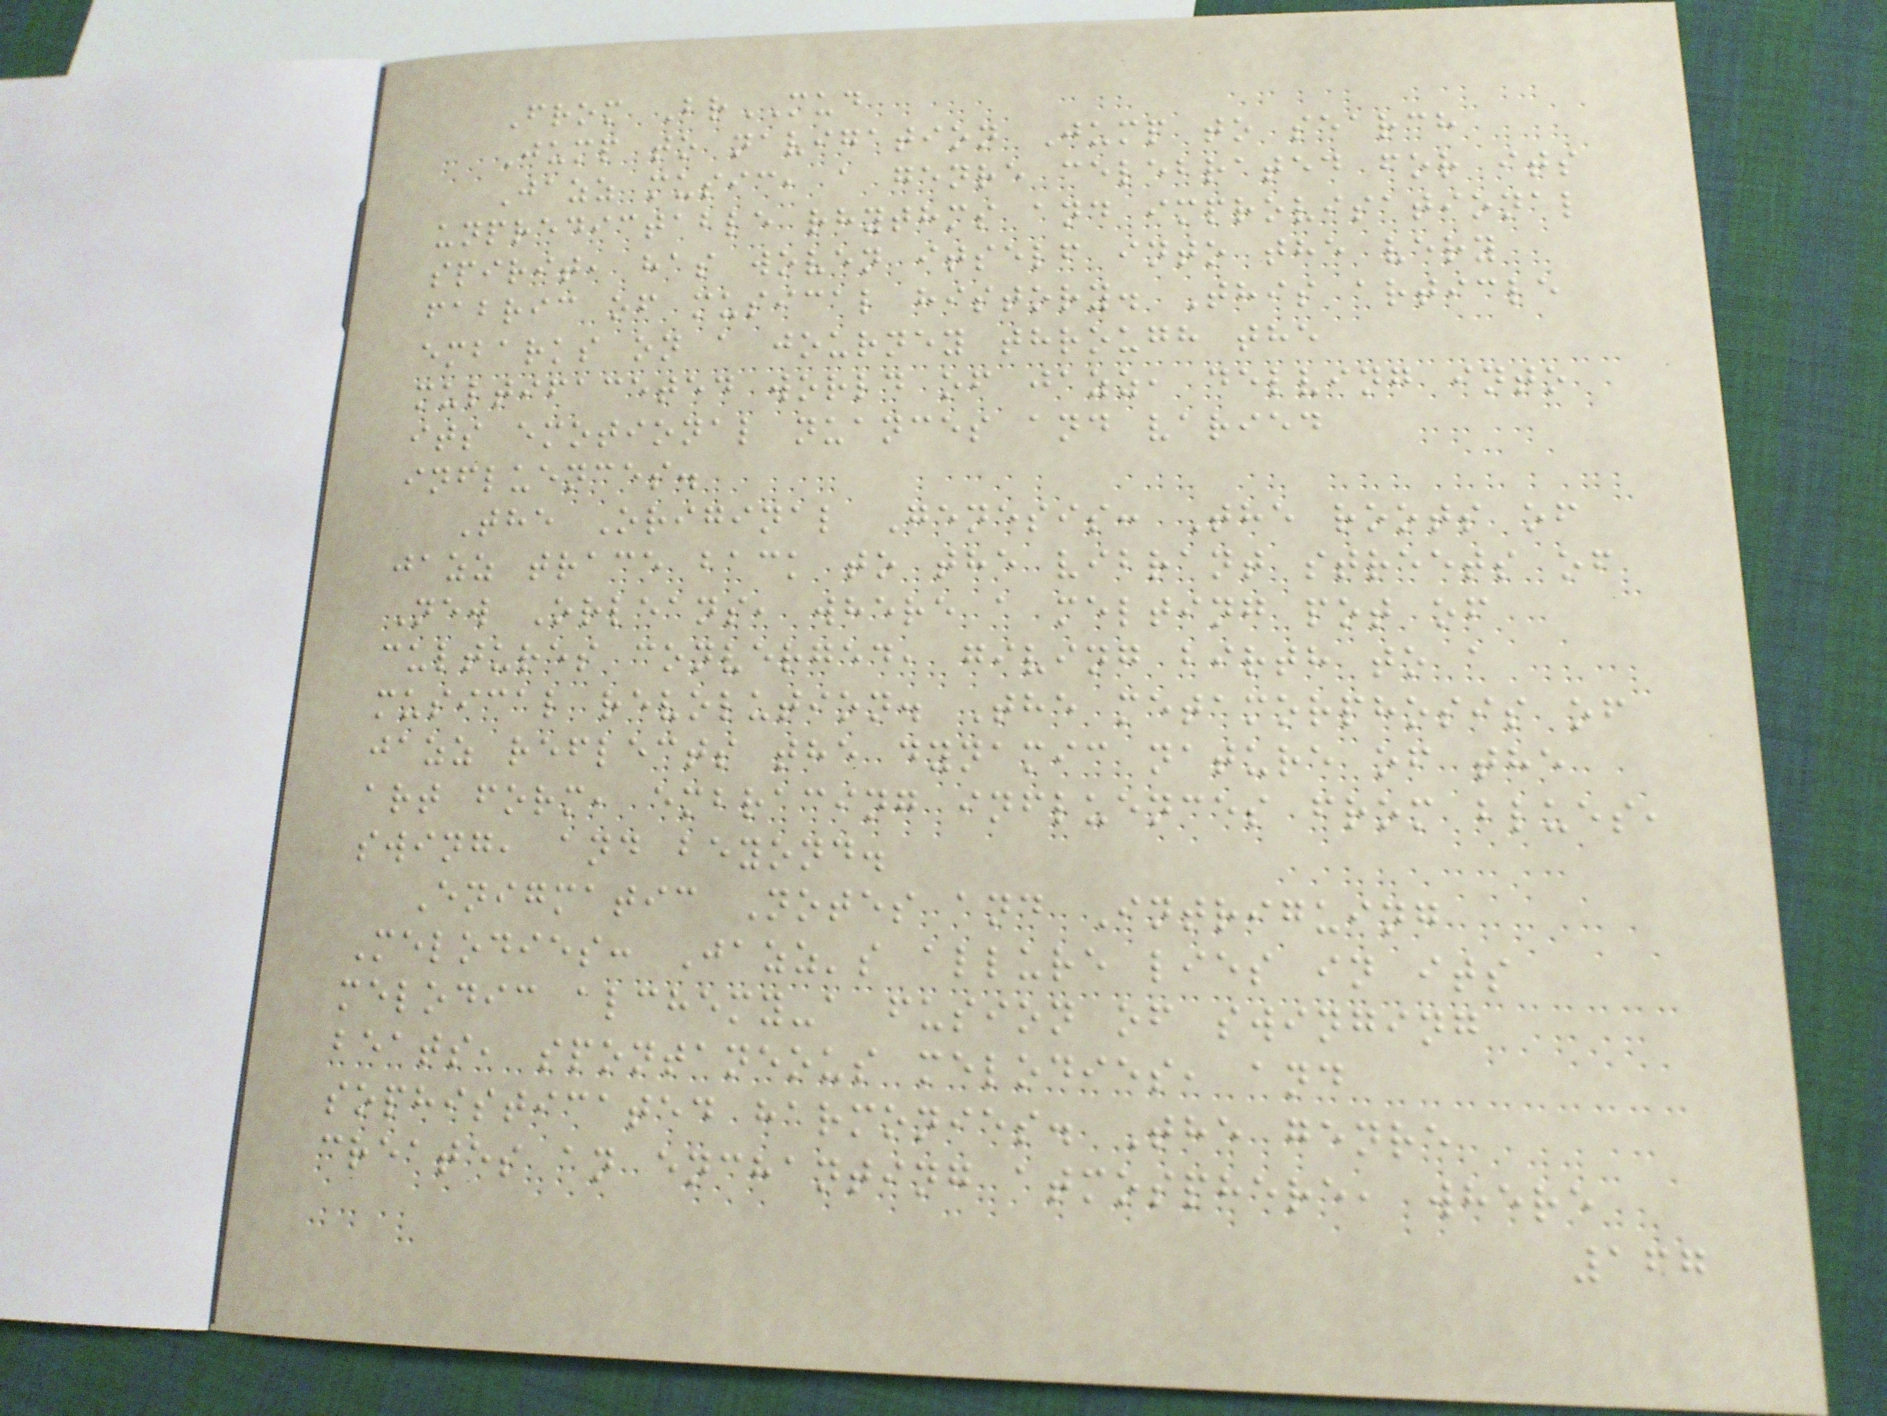From BrMUD
Jump to navigation Jump to search
Jazz music, a genre celebrated for its
unpredictable rhythms and improvisational
spirit, has woven itself into the very
fabric of musical history. This article
embarks on a journey through the
multifaceted world of jazz, delving into
its emotional nuances and varied
influences.
The Original Genesis: The roots of
jazz trace back to the vibrant streets of
New Orleans, where a melting pot of
cultures converged, giving birth to a
musical revolution. The metamorphosis of
jazz reflects the dynamic nature of the
art form, embracing influences from blues,
swing, and beyond.
Enigmatic Notes and Intriguing
Melodies: Jazz's allure lies in its
melodic alchemy-a fusion of swinging
beats, spontaneous melodies, and
sophisticated harmonies. The genre
creates an enchanting atmosphere, where
167
